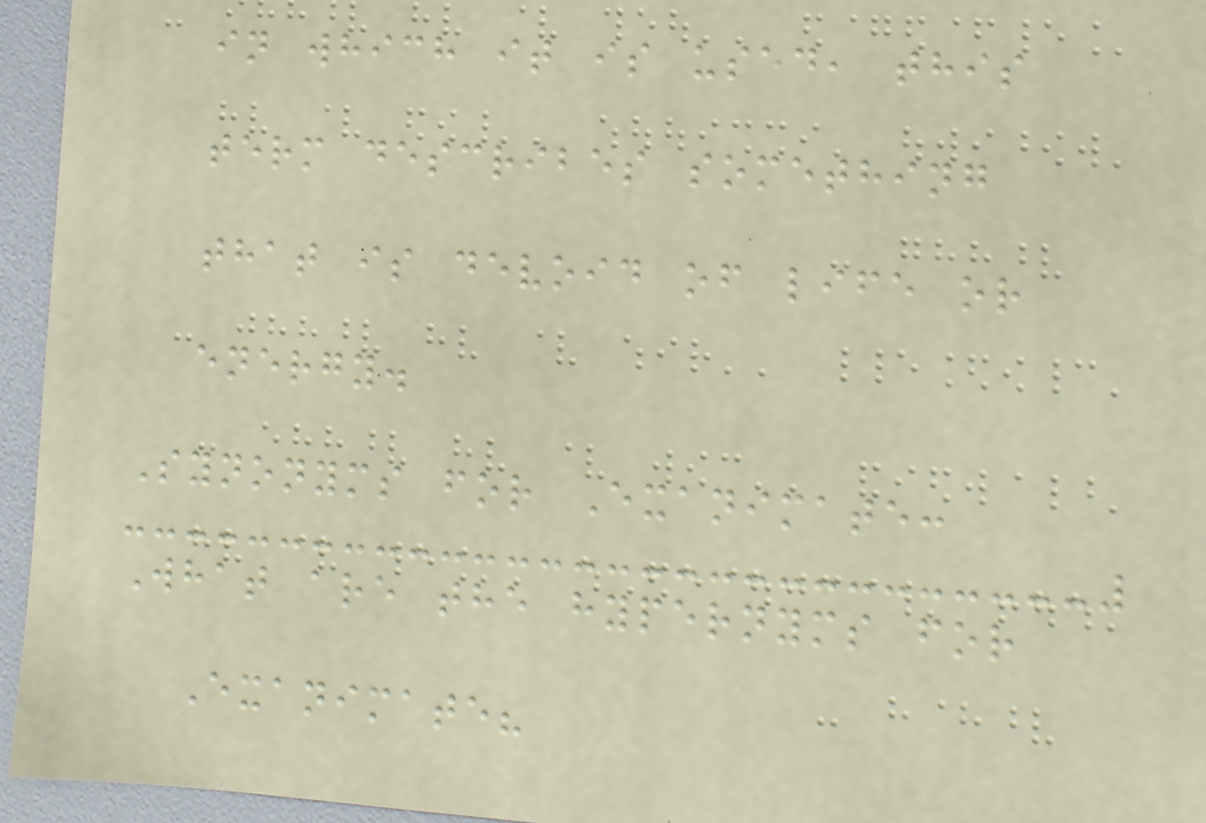in which it is used, this
term describes something
that is devoid of life or
energy.
Synonyms for Exanimate:
What are the hypernyms for
Exanimate?
